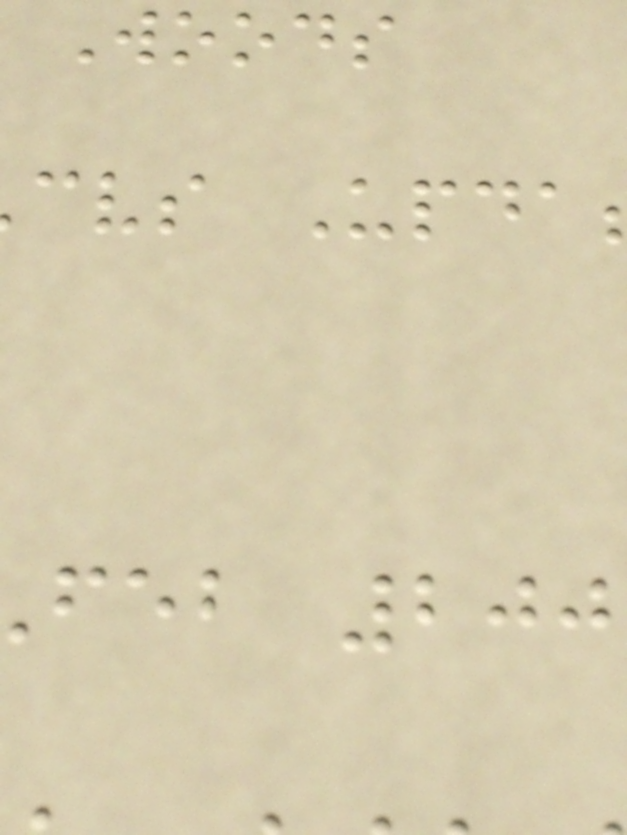Woods
cvs Upda
feb 200
